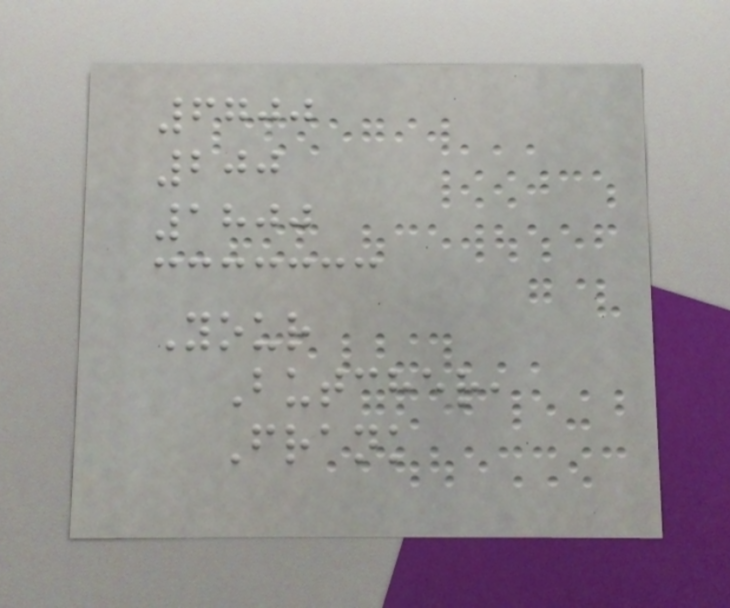6700
200
1800
Your
Butcher,
Frank
